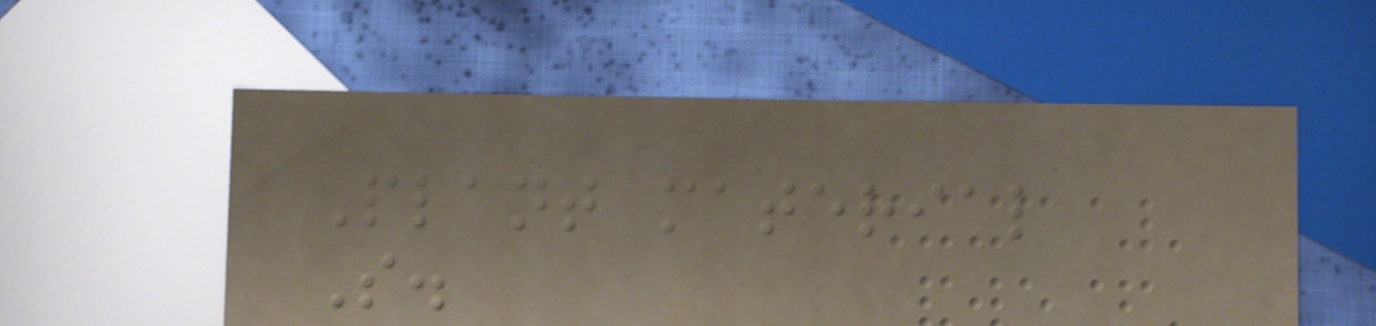Plant material
S.
